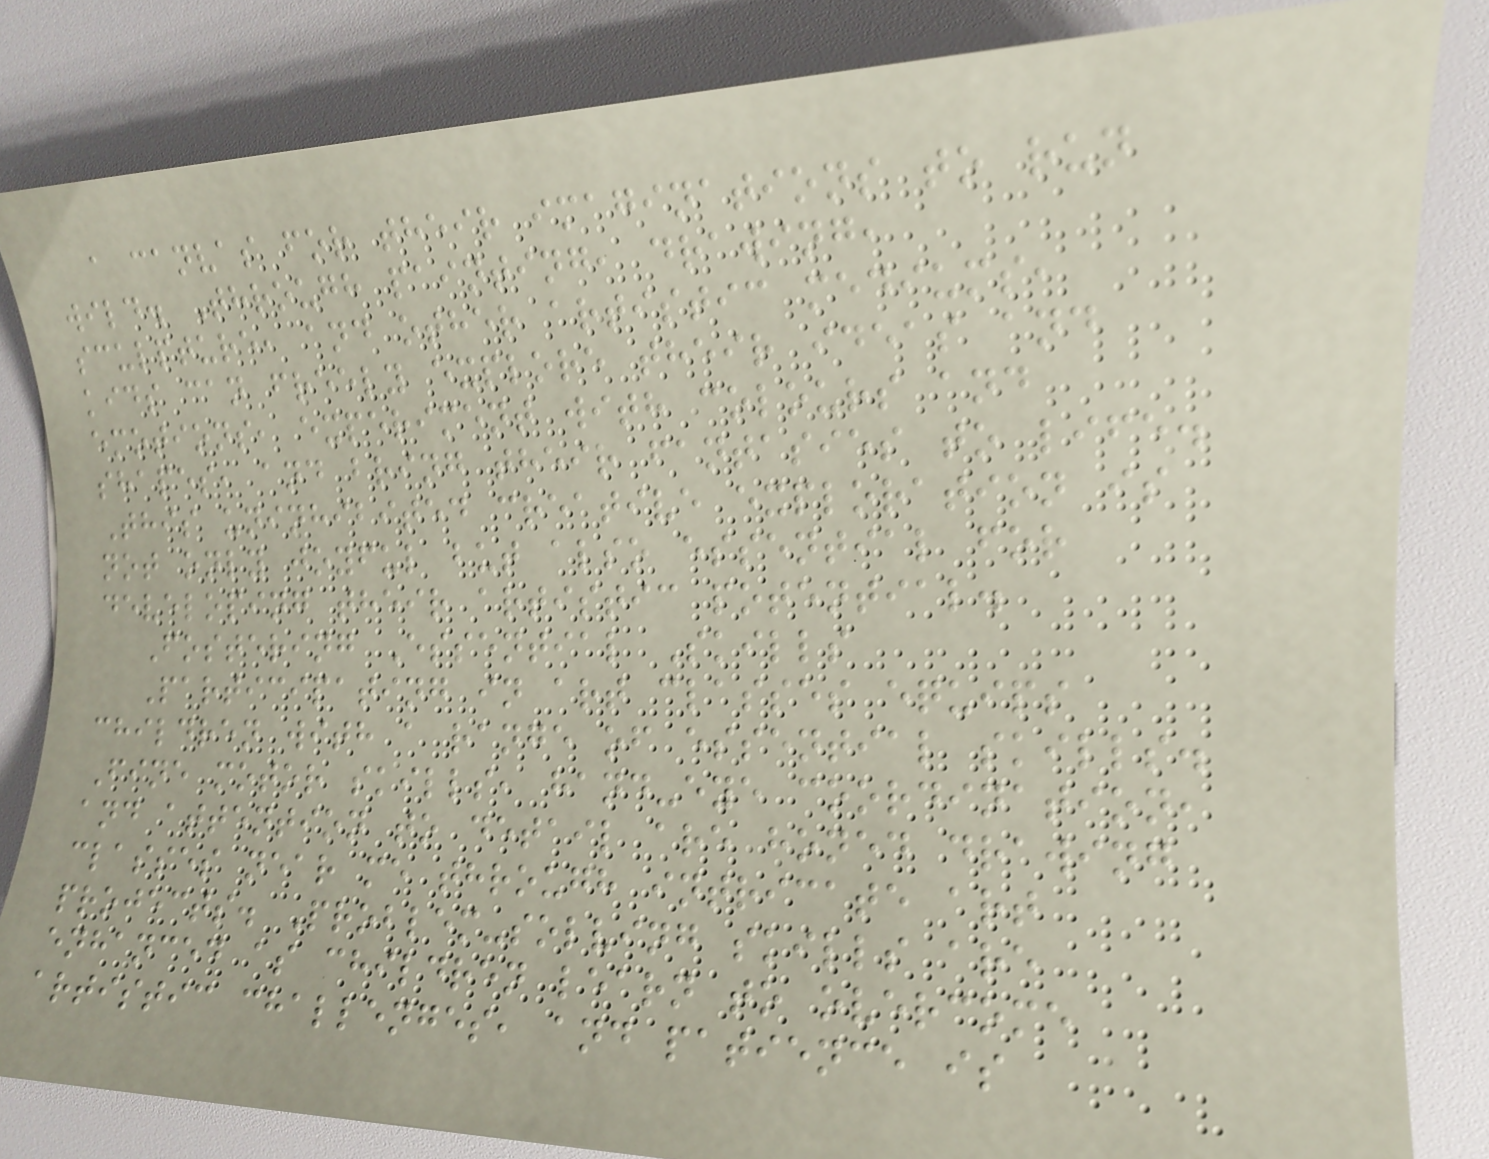a canvas for their imaginations to run
wild. Through painting, drawing,
sculpture, and other artistic mediums,
kids can freely explore their ideas and
emotions, experiment with colours and
shapes, and bring their fantasies to life.
This uninhibited creative exploration is
not only joyful but also essential for
developing their artistic potential.
Fostering Essential Skills
Participating in art classes equips
children with a range of essential skills.
Fine motor skills, hand-eye coordination,
and attention to detail are honed drawing
classes near me through intricate art
projects. Problem-solving skills are
enhanced as children learn to overcome
artistic challenges, and patience is
